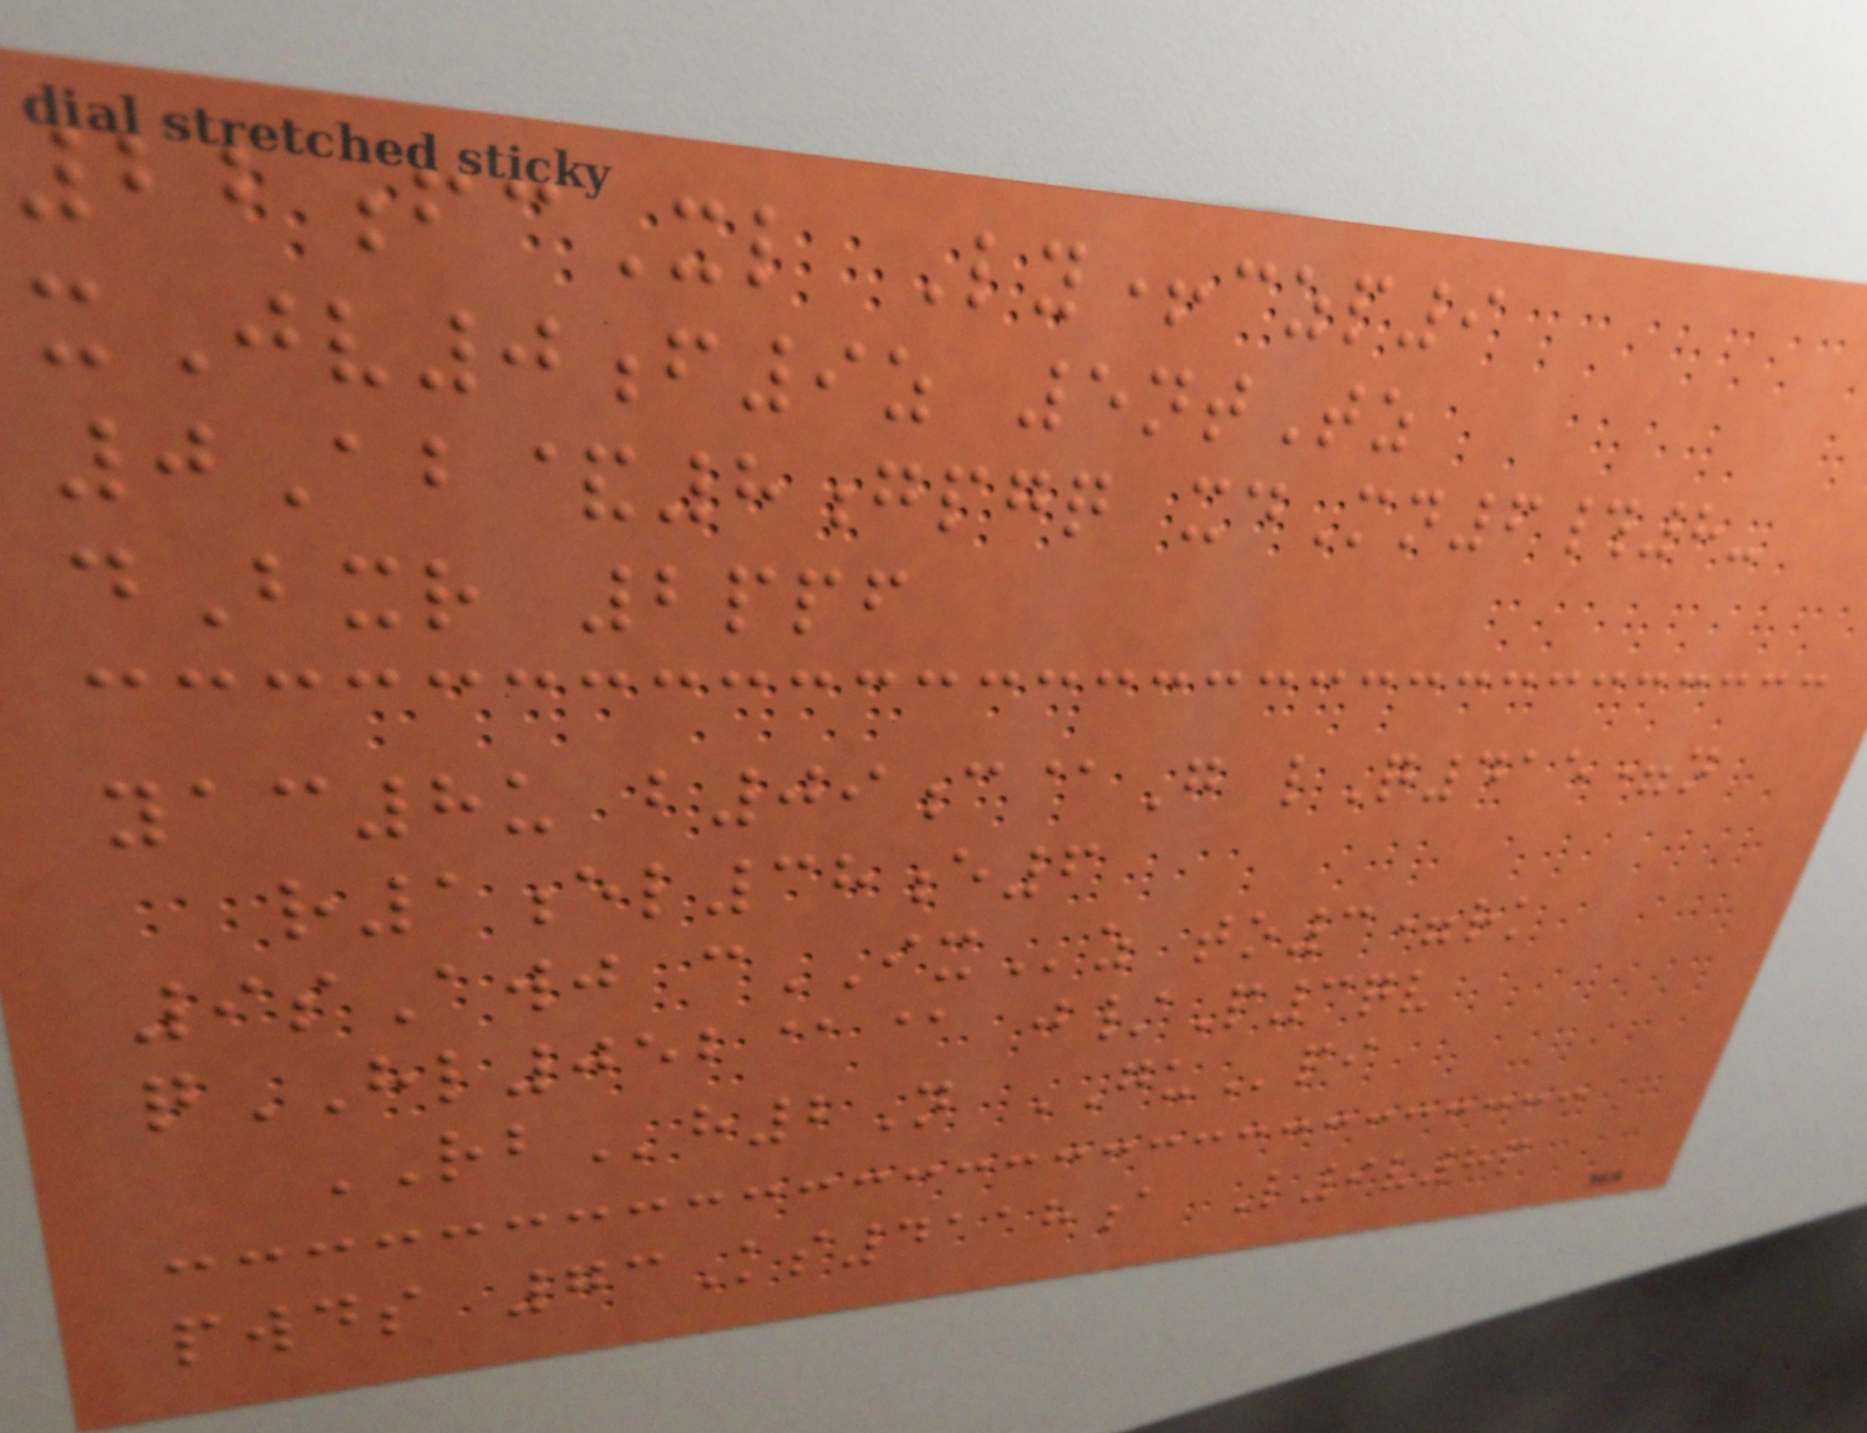22fcXl Ly+czp9
xJv0f9z 5ntTz
0Ab&8gpgq xdMn6#8-
dBxr 2ppf
yac8u b09c@G lQ415=n
r1el38e6
9sAwj cIXz to3=rk
qHL052@@ j/P3qv
RBh2N GUpi
pwds 73Ks4118a L9v8p
